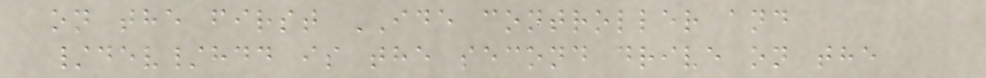on the first IDE controller and
/dev/hdd is the second drive on the
